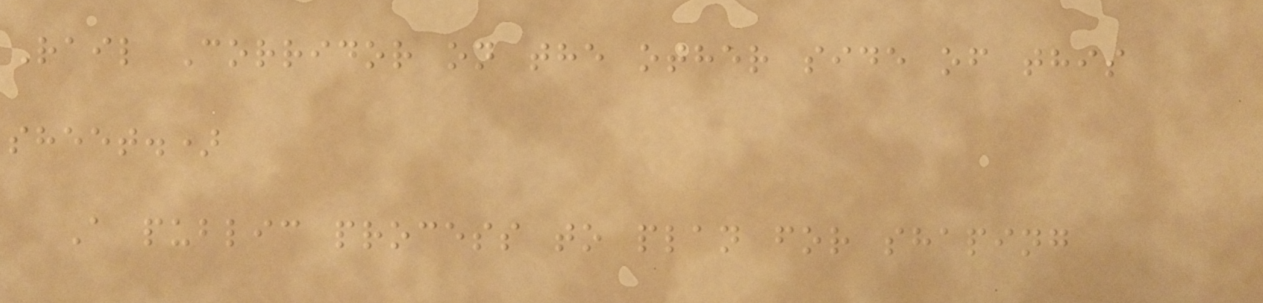Rail Corridor on the other side of this
sheet.)
A public process to plan for shaping
